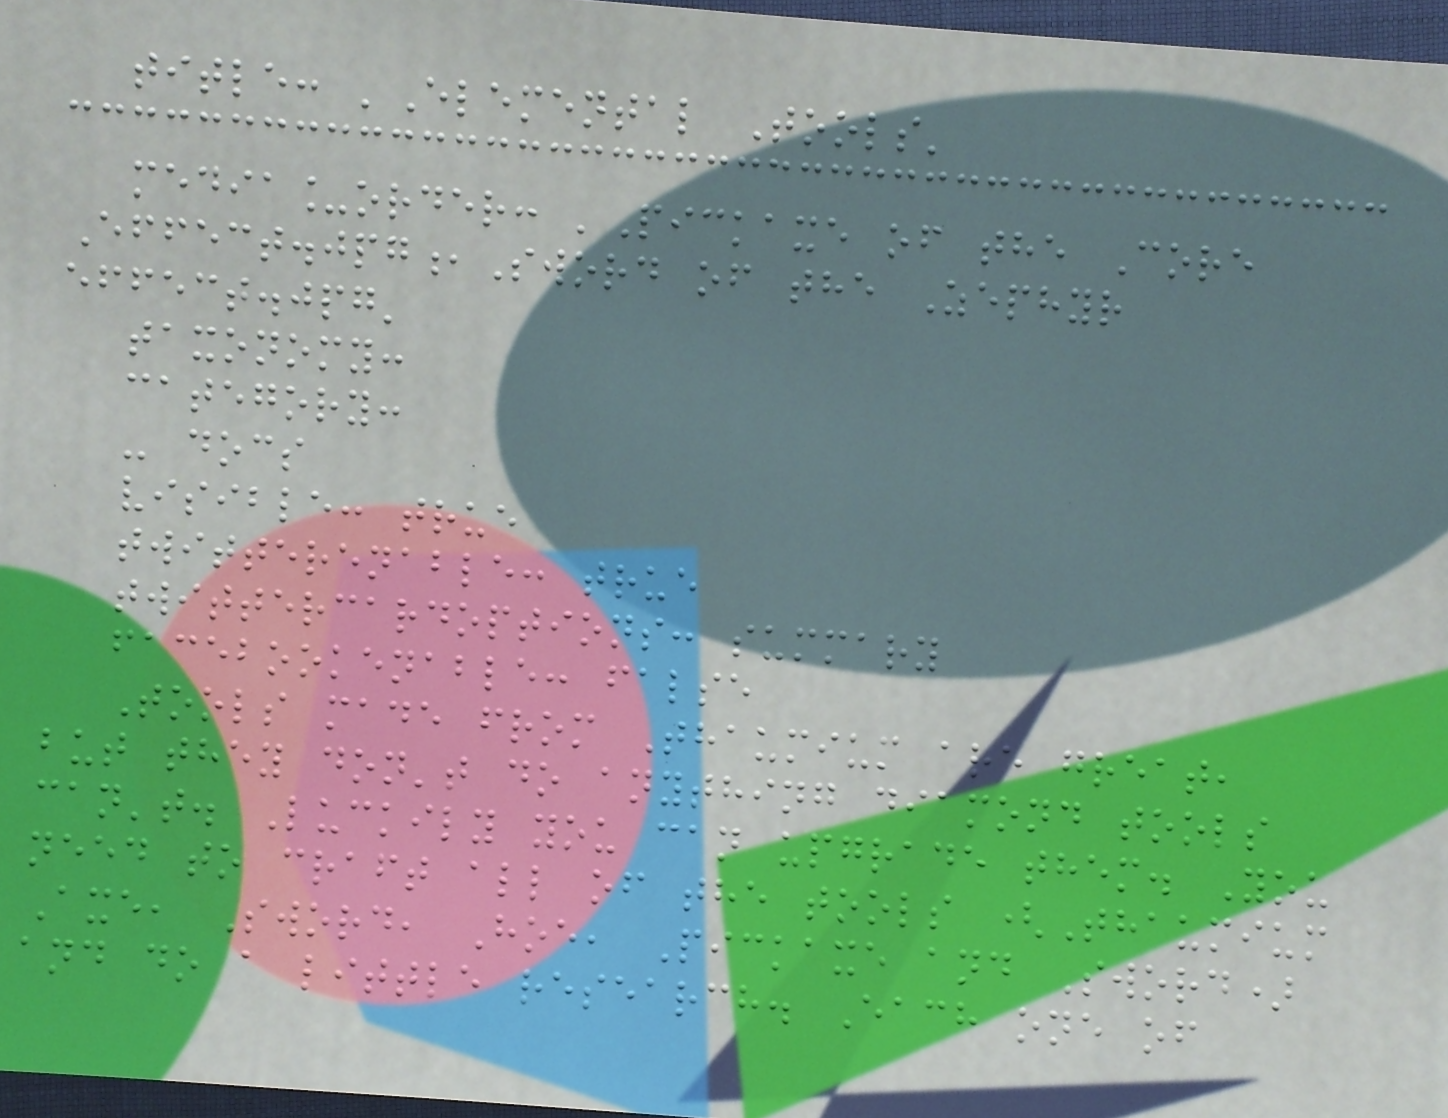title: 'Elemental Tools'
media_order: 'Pickaxe of the Core
Effect.jpg,Sword of the Zephyr
effect.jpg'
taxonomy:
category:
- docs
visible: true
twitterenable: true
twittercardoptions: summary
facebookenable: false
Tools made from Thaumium are great,
but they don't do anything diamond tools
can't. Luckily you can upgrade them. You
need to craft all of the tools (Thaumium
Axe, Sword, Hoe, Pickaxe and Sword)
and do a little research. Each one of
